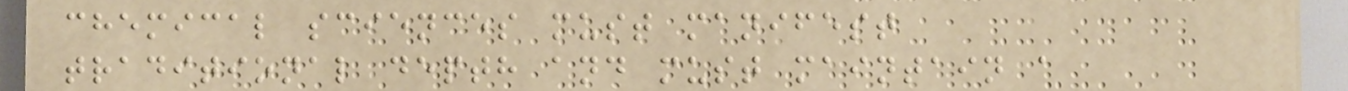chemical sciences must manifest
traditional depth and must maintain a
